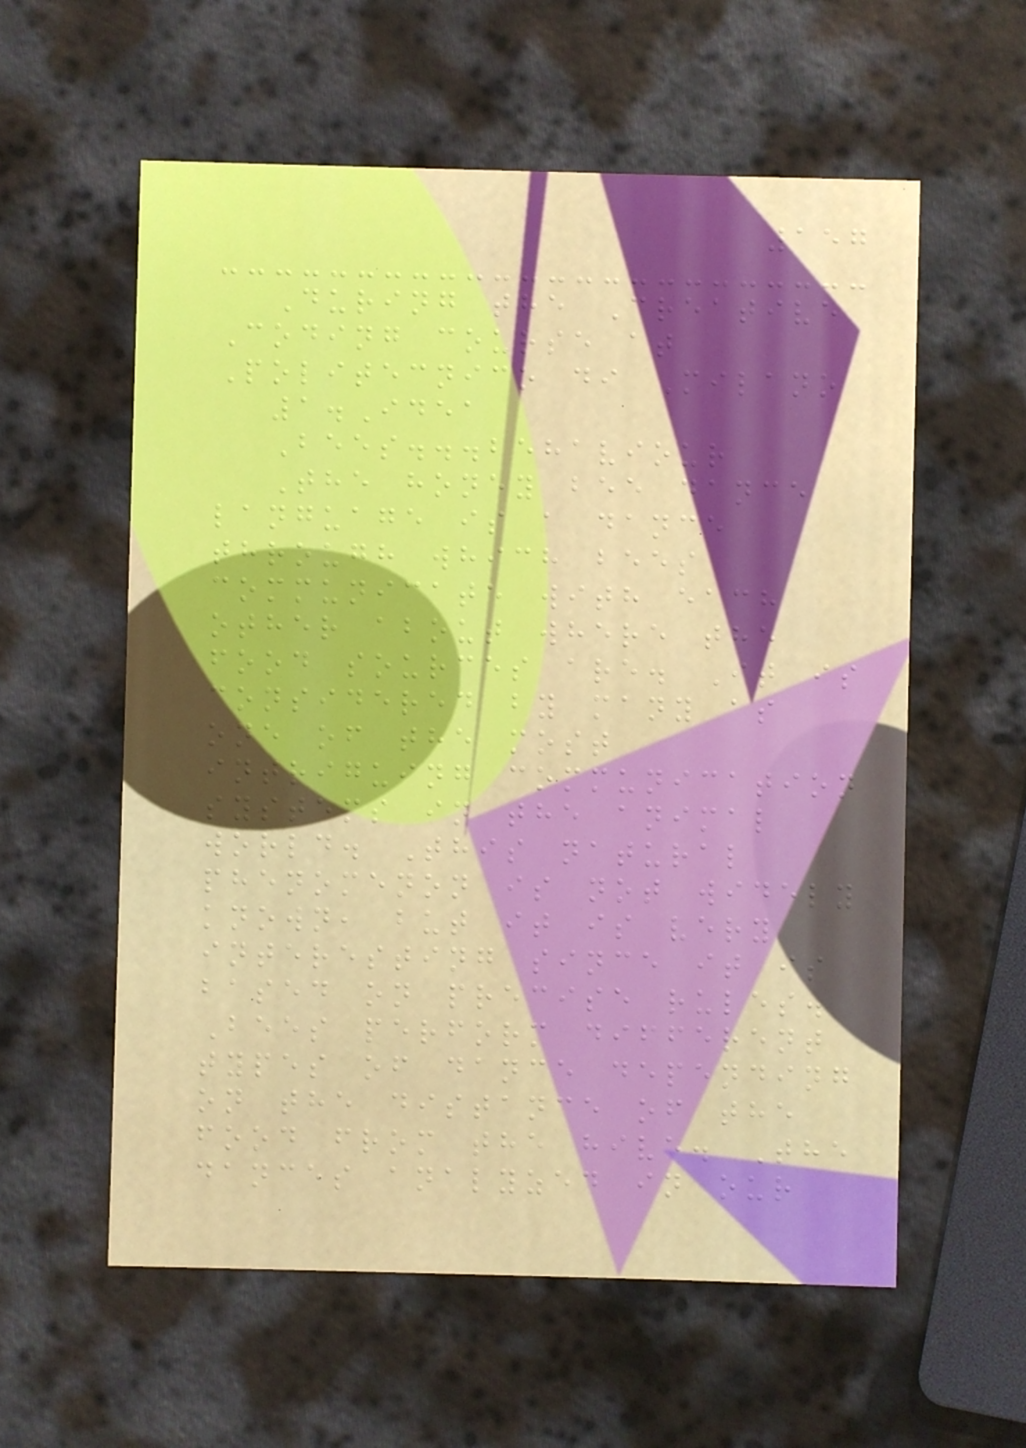157
During the Creative
Coding course at
Politecnico di Milano
1.Idea
Bees...behaviour
The honey bee dance
language is a dance
through which bees
communicate with each
other about where the
food sources are. It is
considered by many as
one of the most
intriguing communication
systems in the animal
world. This natural
phenomenon is not widely
known, but it is very
interesting since it is
based on precise rules.
Bees perform different
types of dance depending
on the distance of the
food from the hive. The
dances analyzed in our
